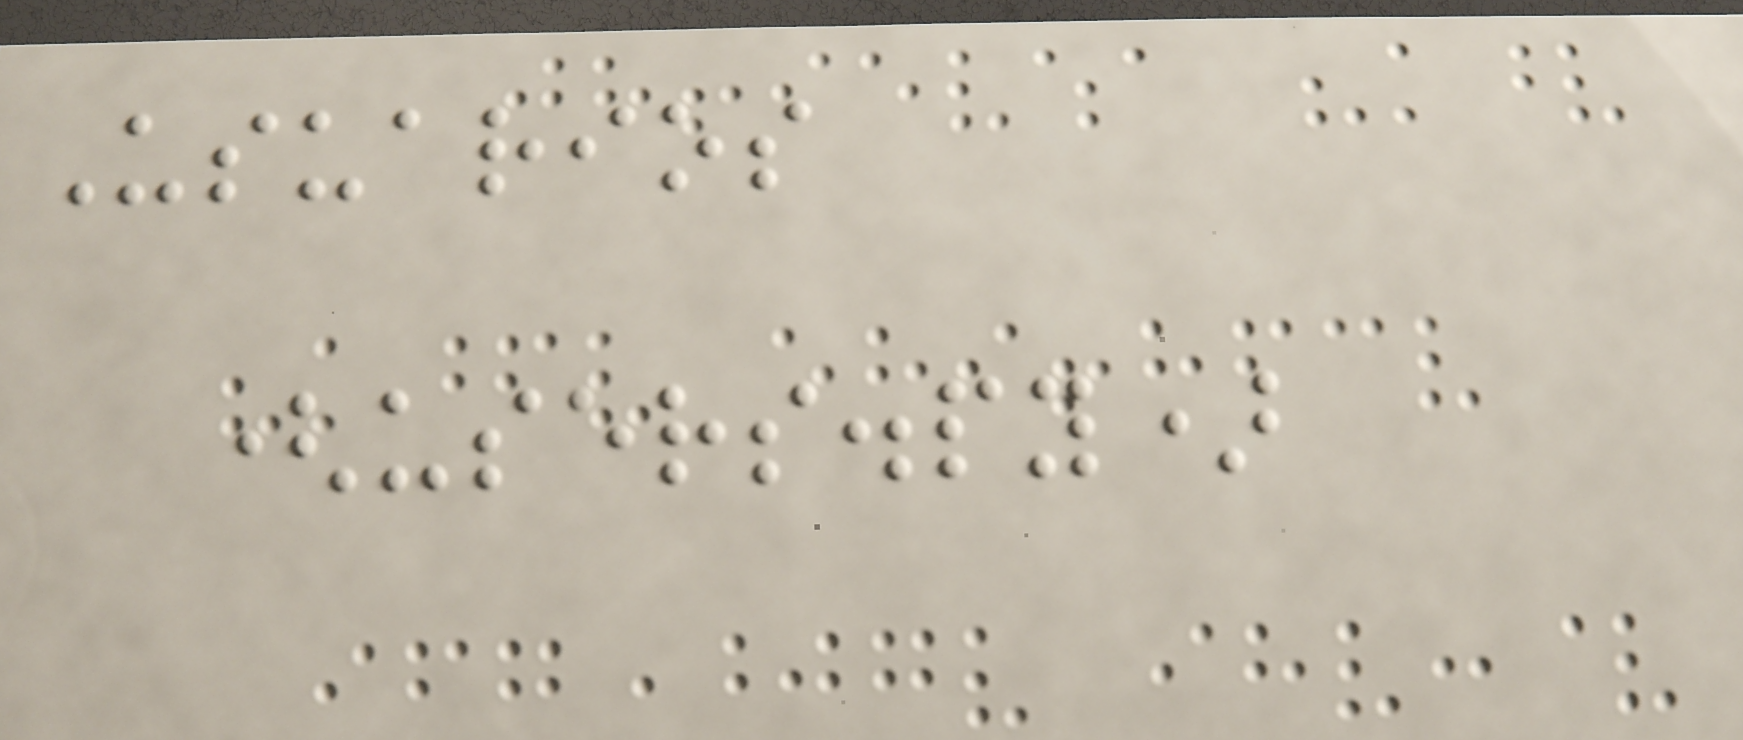Usuarios
(users.py)
